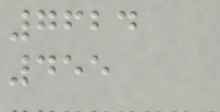7624
455
